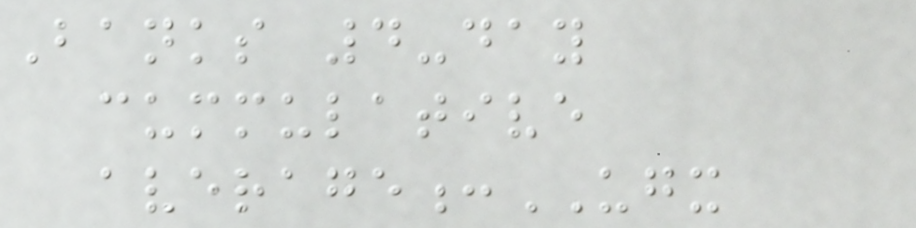Banks 4-day
cummulative
average:UGX
